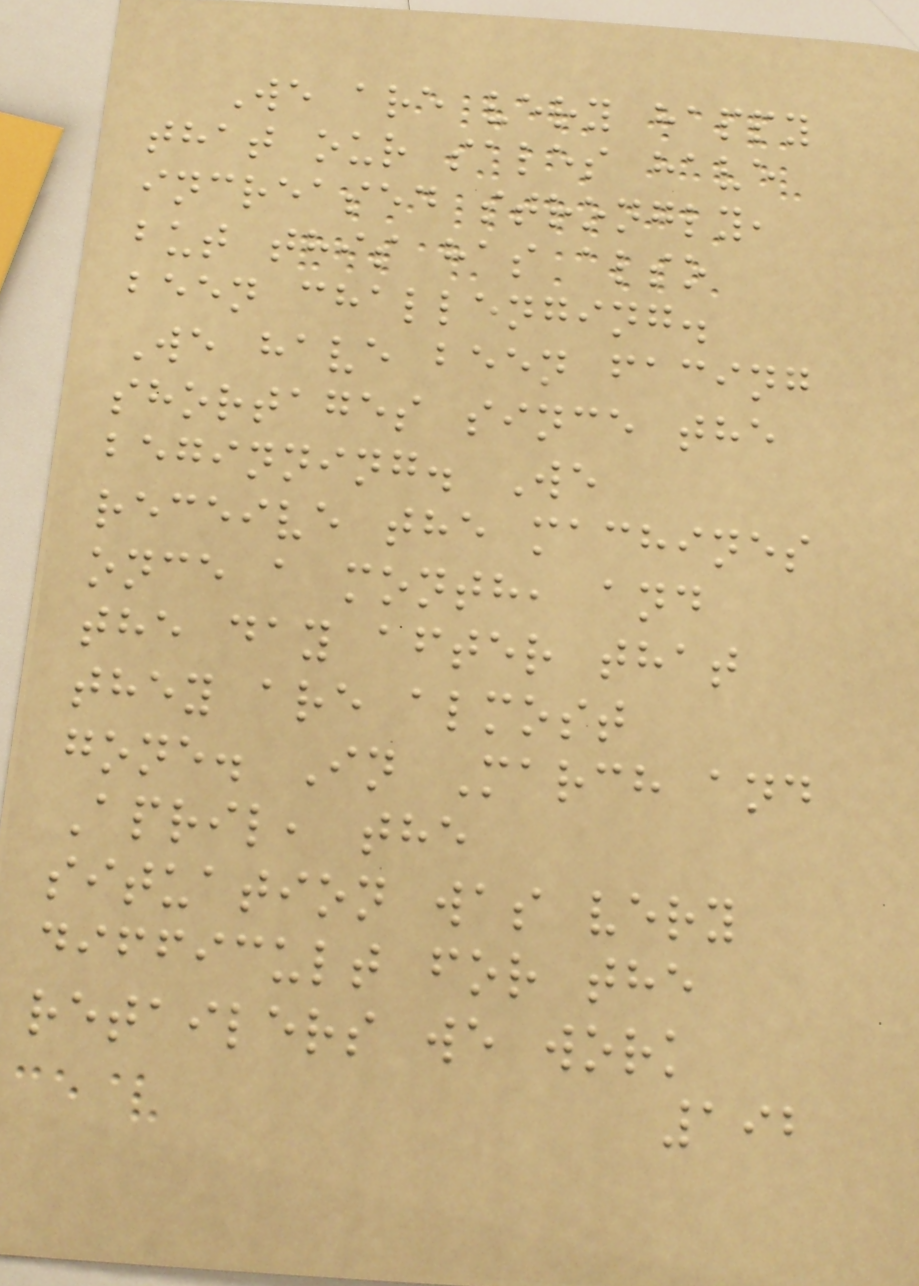We are very happy
that our sales have
increased strongly,
but this has also
been challenging.
We have been facing
shortages since the
beginning. We
receive the machines
once a month, and
the day after that
they are almost
gone. In March and
April, the
situation was very
difficult for the
retailers we work
192
